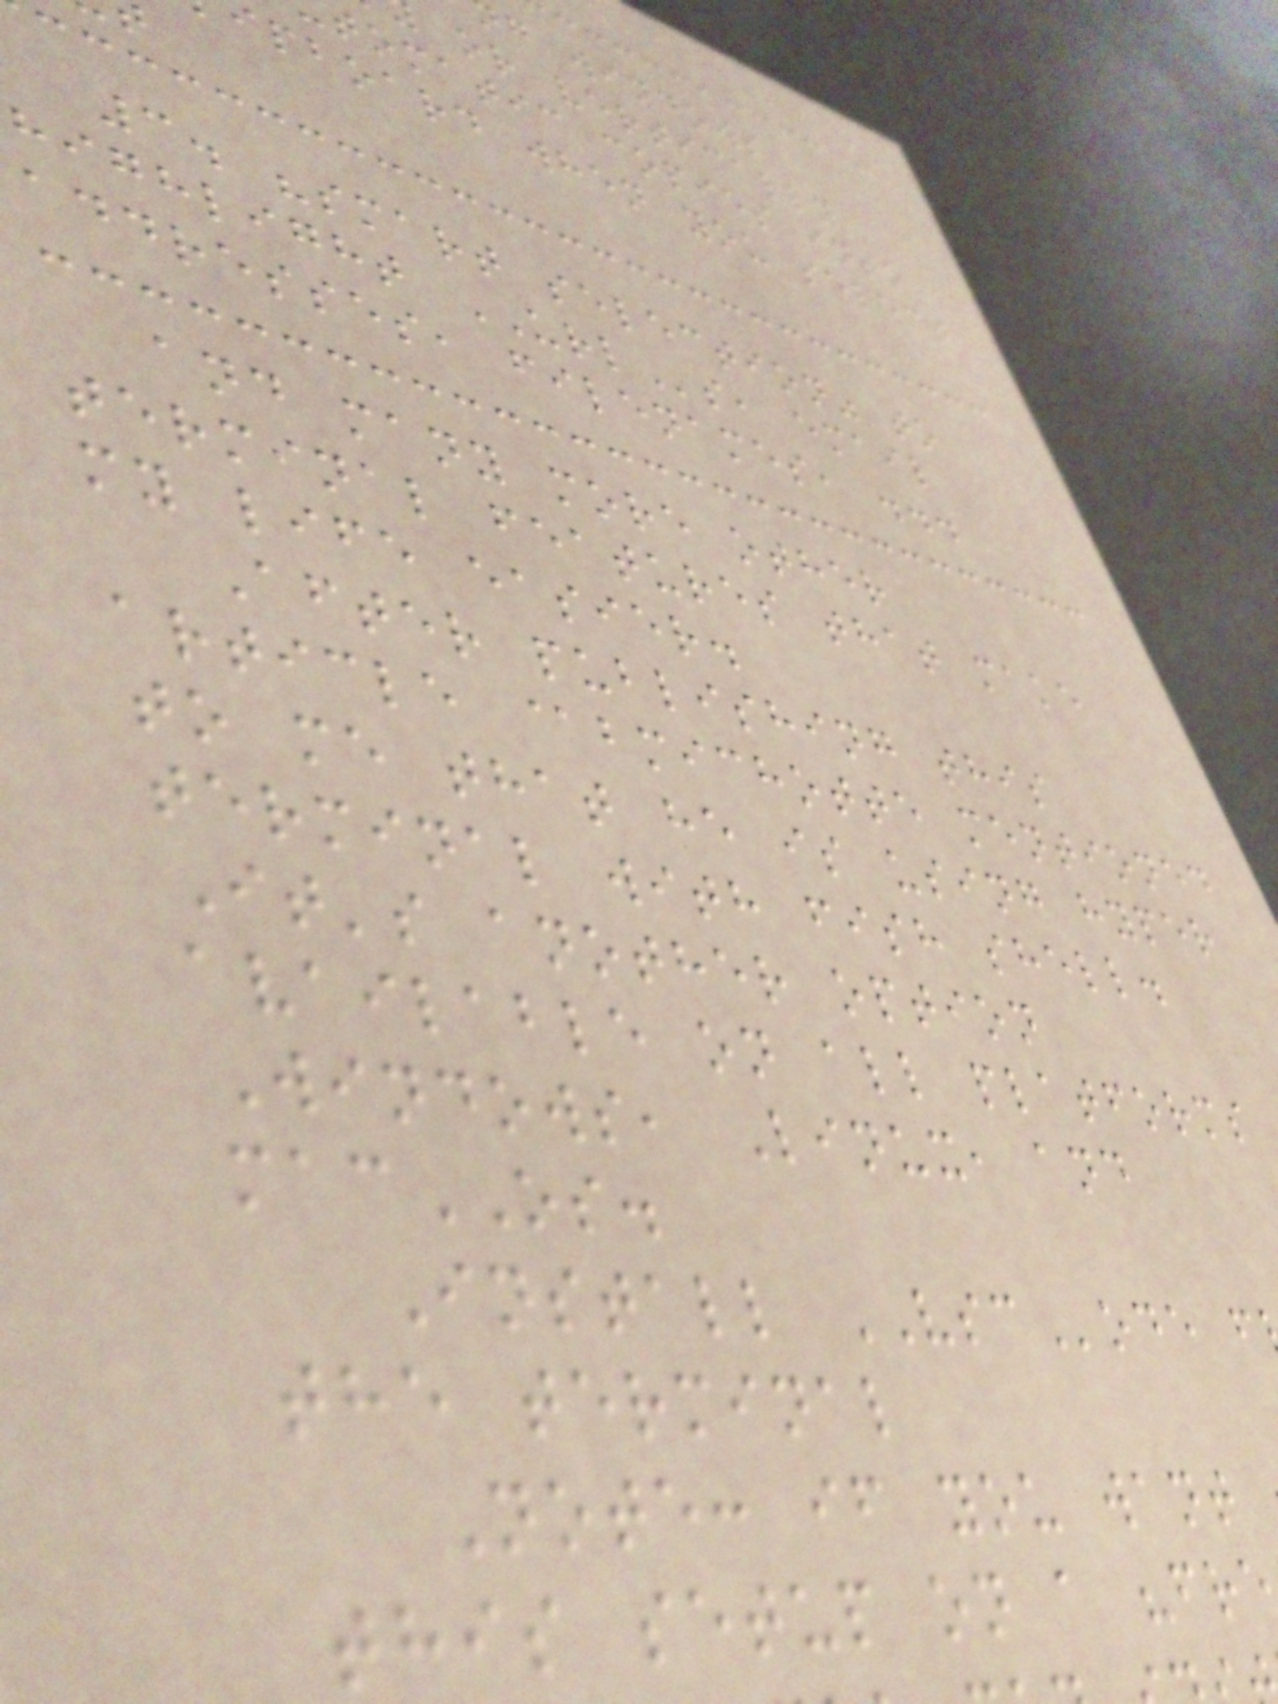g windows
or vertically
tomatic copies into
pboard when you select
3. "smart selection" to
highlight URLs, email
addresses, filenames, ...
and many more other
terminal features that make
my life easier.
After publishing this
article @bmichotte mentioned
to me that he is using hyper
terminal with fish shell.
It's another option
available on all platforms
Windows, Linux, and
macOS.
Install VSCode f
the terminal
Note: if you want
this setup on a "fr
